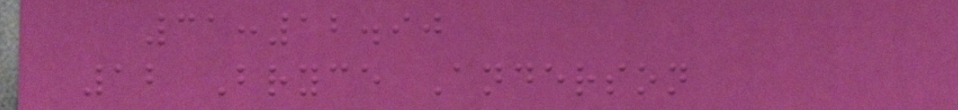31:12.90
12 Bryce Anderson
